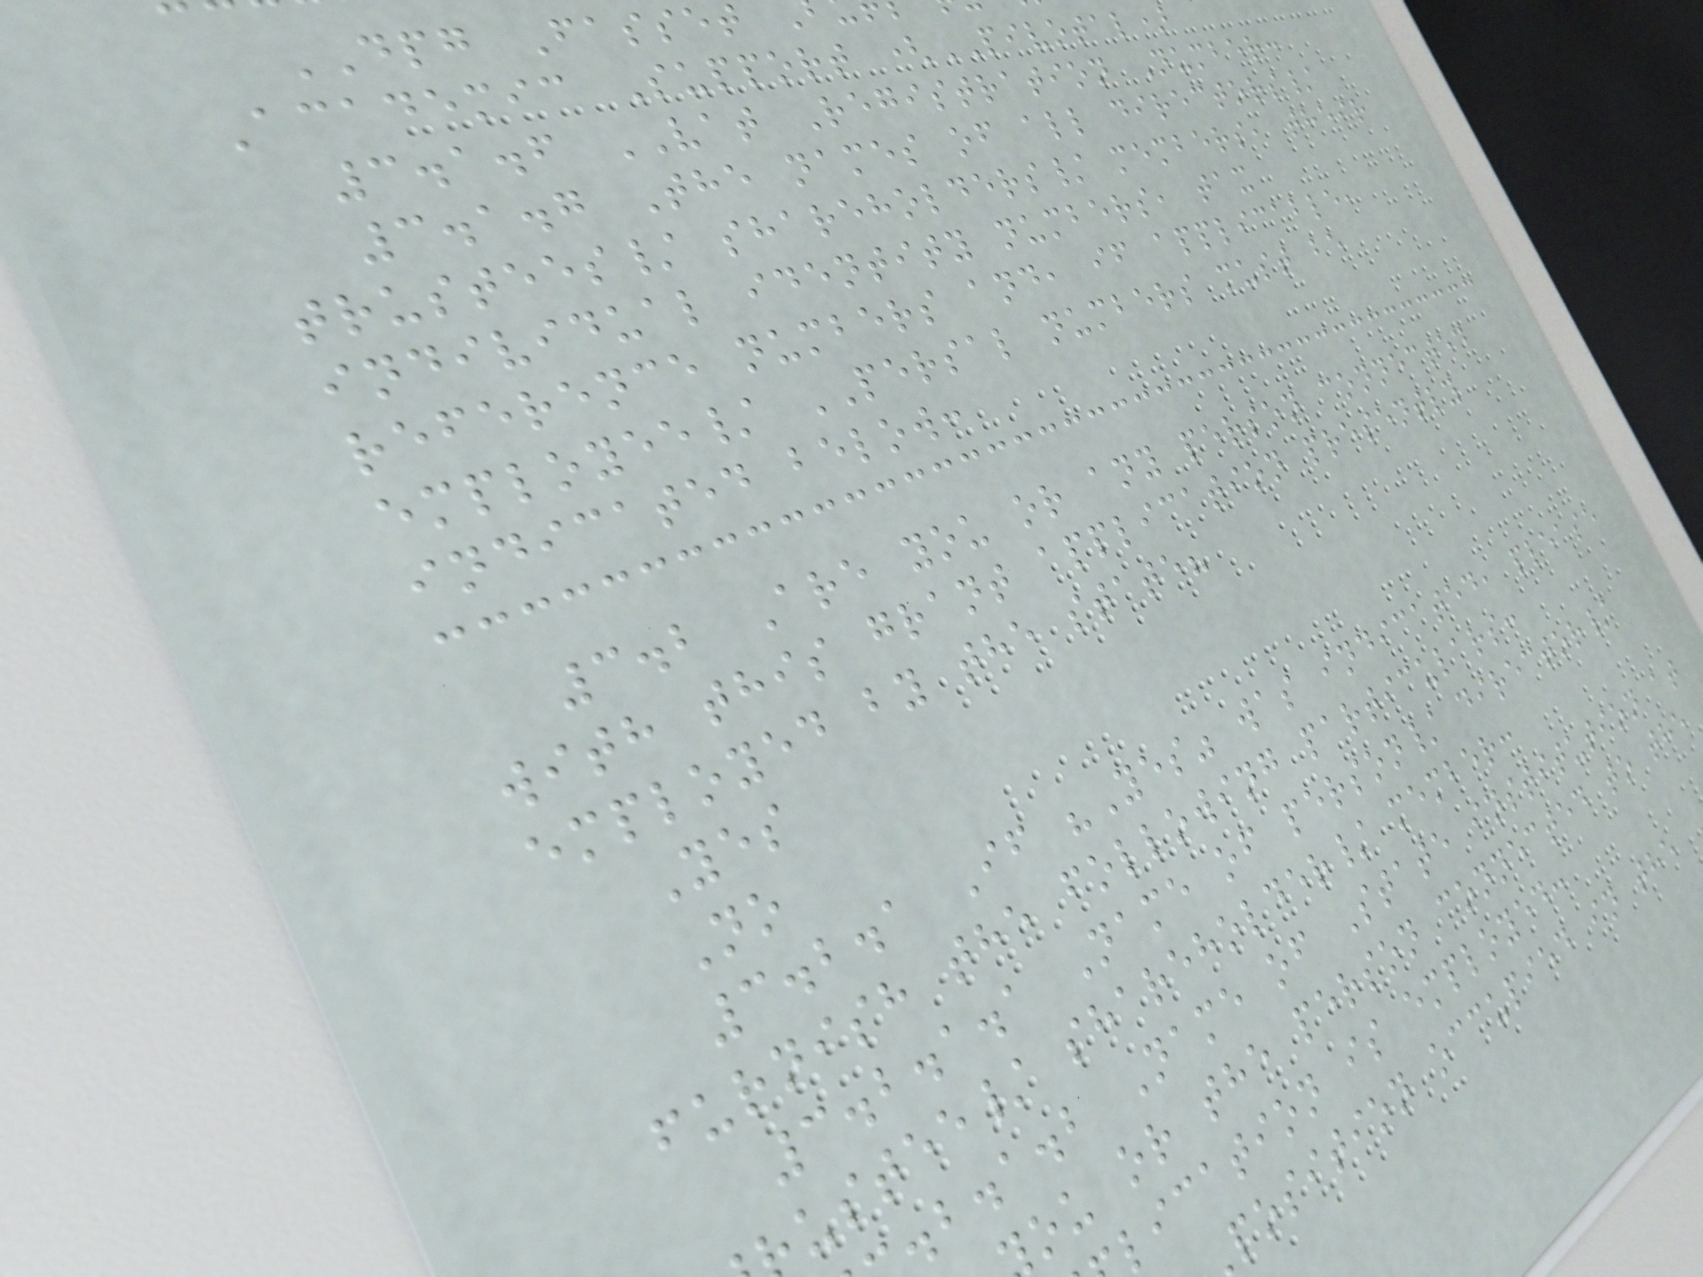DPG Fasset
Academic Support (PIVOTAL)
3.1.6 VAT Registration Number:
3.1.7 The names of all directors/
trustees/ shareholders/ members, their
individual identity numbers, tax
reference numbers and, if applicable,
employee/ PERSAL numbers must be
indicated below:
3.2 Are you or any person connected
with this grant application presently
employed by the state?
Yes
No
3.2.1 If "Yes" was indicated, please
furnish the following particulars:
3.2.1.1 Name of person/ director/
ustee/ shareholder/ member:
.b.a.b Name of State institution at
ou or the person connected to the
lication is employed:
position occupied in the
